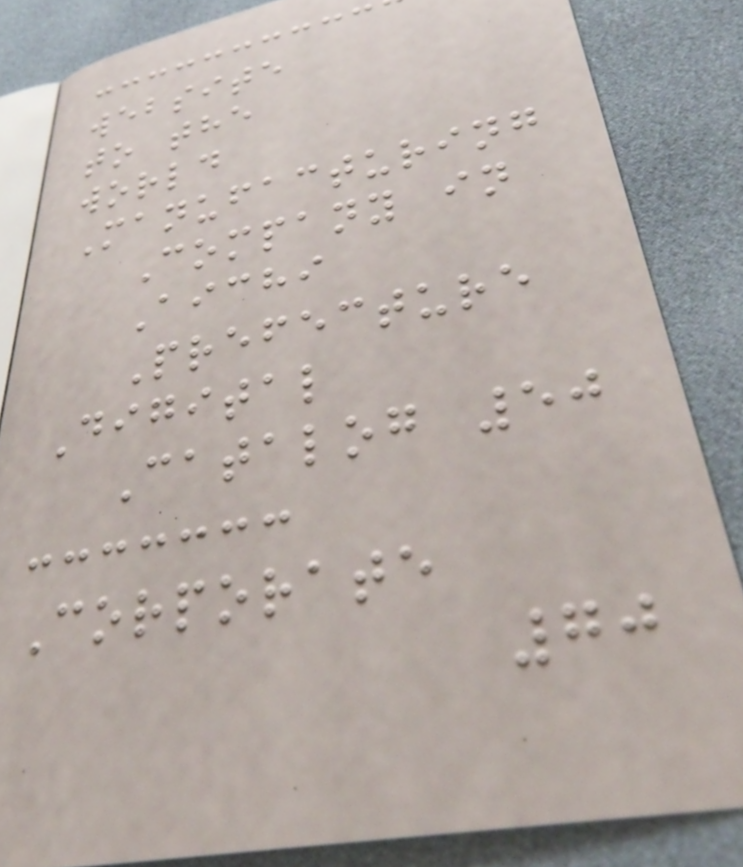website
to the
world
Manufacturing
Company in
Aichi
Prefecture
Digital
Catalog 50
Corporate
70
